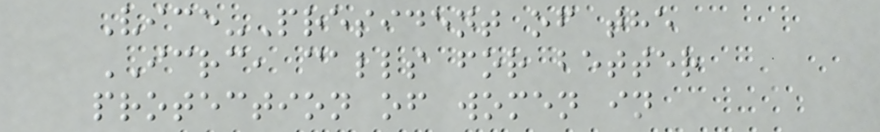Vice-President of the
ICRC, calls for better
protection of women in
